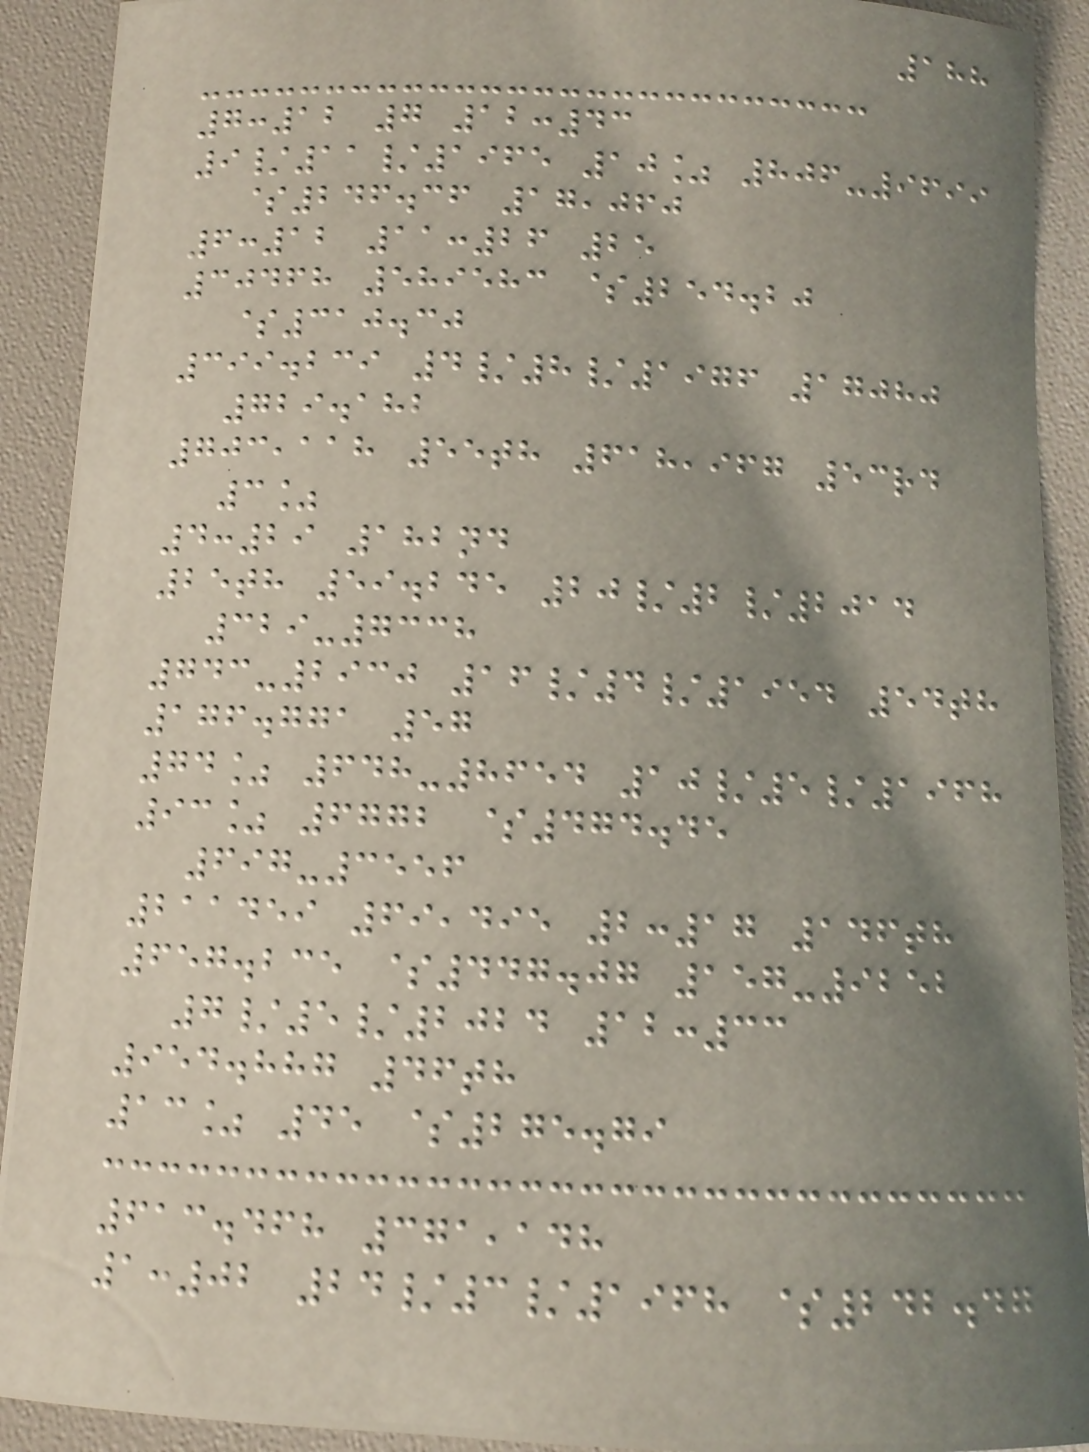188
7:12 7 12:43
9/11/1965 10% 806-9699
$246.36 17,060
6:12 11:26 25
30468 589583 $254.20
$310.30
399.239 4/8/1976 17080
729.182
703,118 55th 618,967 53rd
3%
4:29 182nd
25th 59.245 20/2/2014
329-7338
743-2930 16/4/1954 54th
176.771 57
74% 648-8654 10/5/1968
93% 6772 $474.45
697-3556
211459 69,495 2:17 146th
657.235 $447.07 157-9252
7/5/2024 12:33
954.887 46th
13% 45 $275.79
613.468 371,148
1:02 24/3/1968 $242.47
